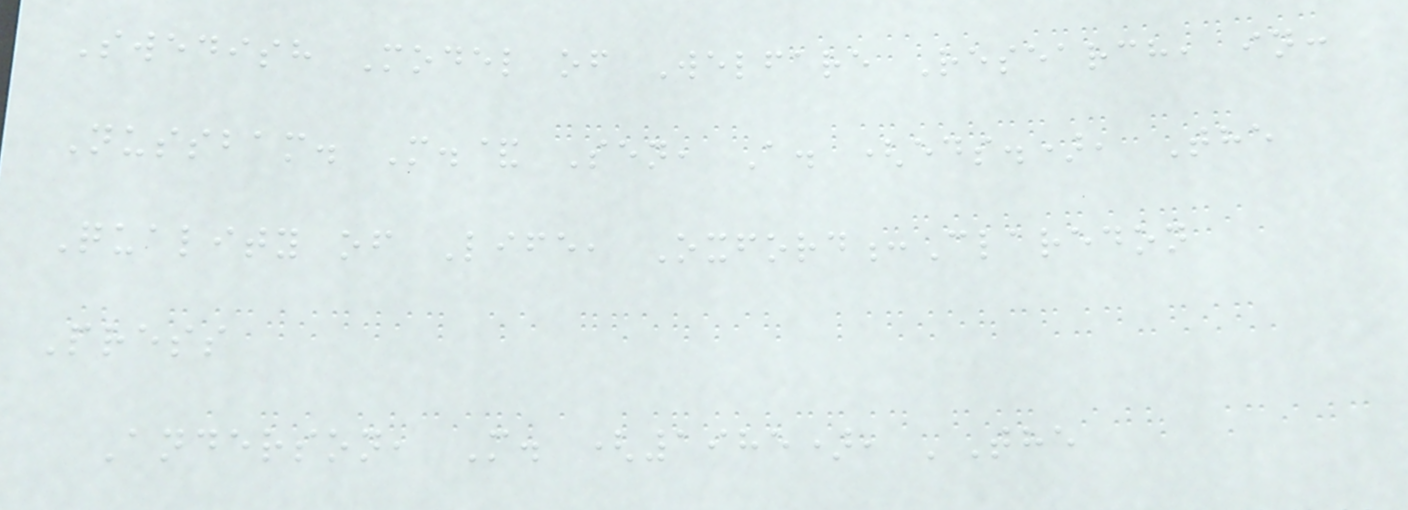Swedish Model of Welfare Research, in:
Nussbam. M.& Sen, A. (eds.), The
Quality of Life, Oxford:Claredon
Press
Anderson, M. (1985), 'The
